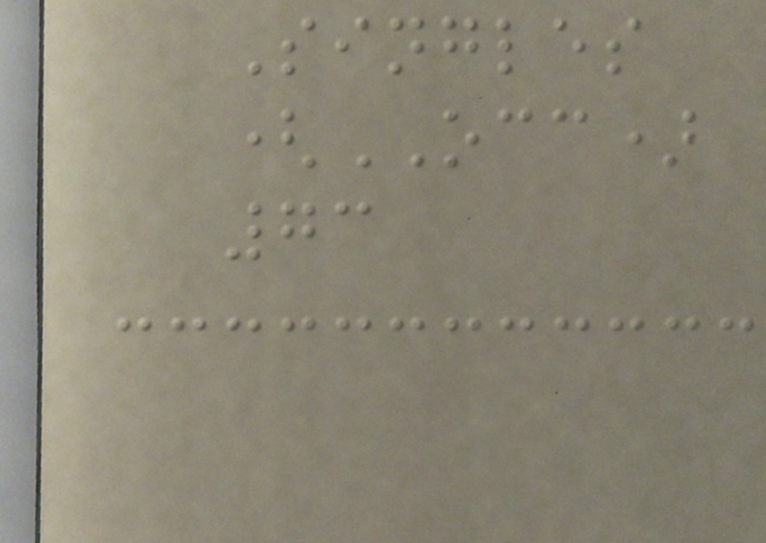Singles
(OCC)
73
